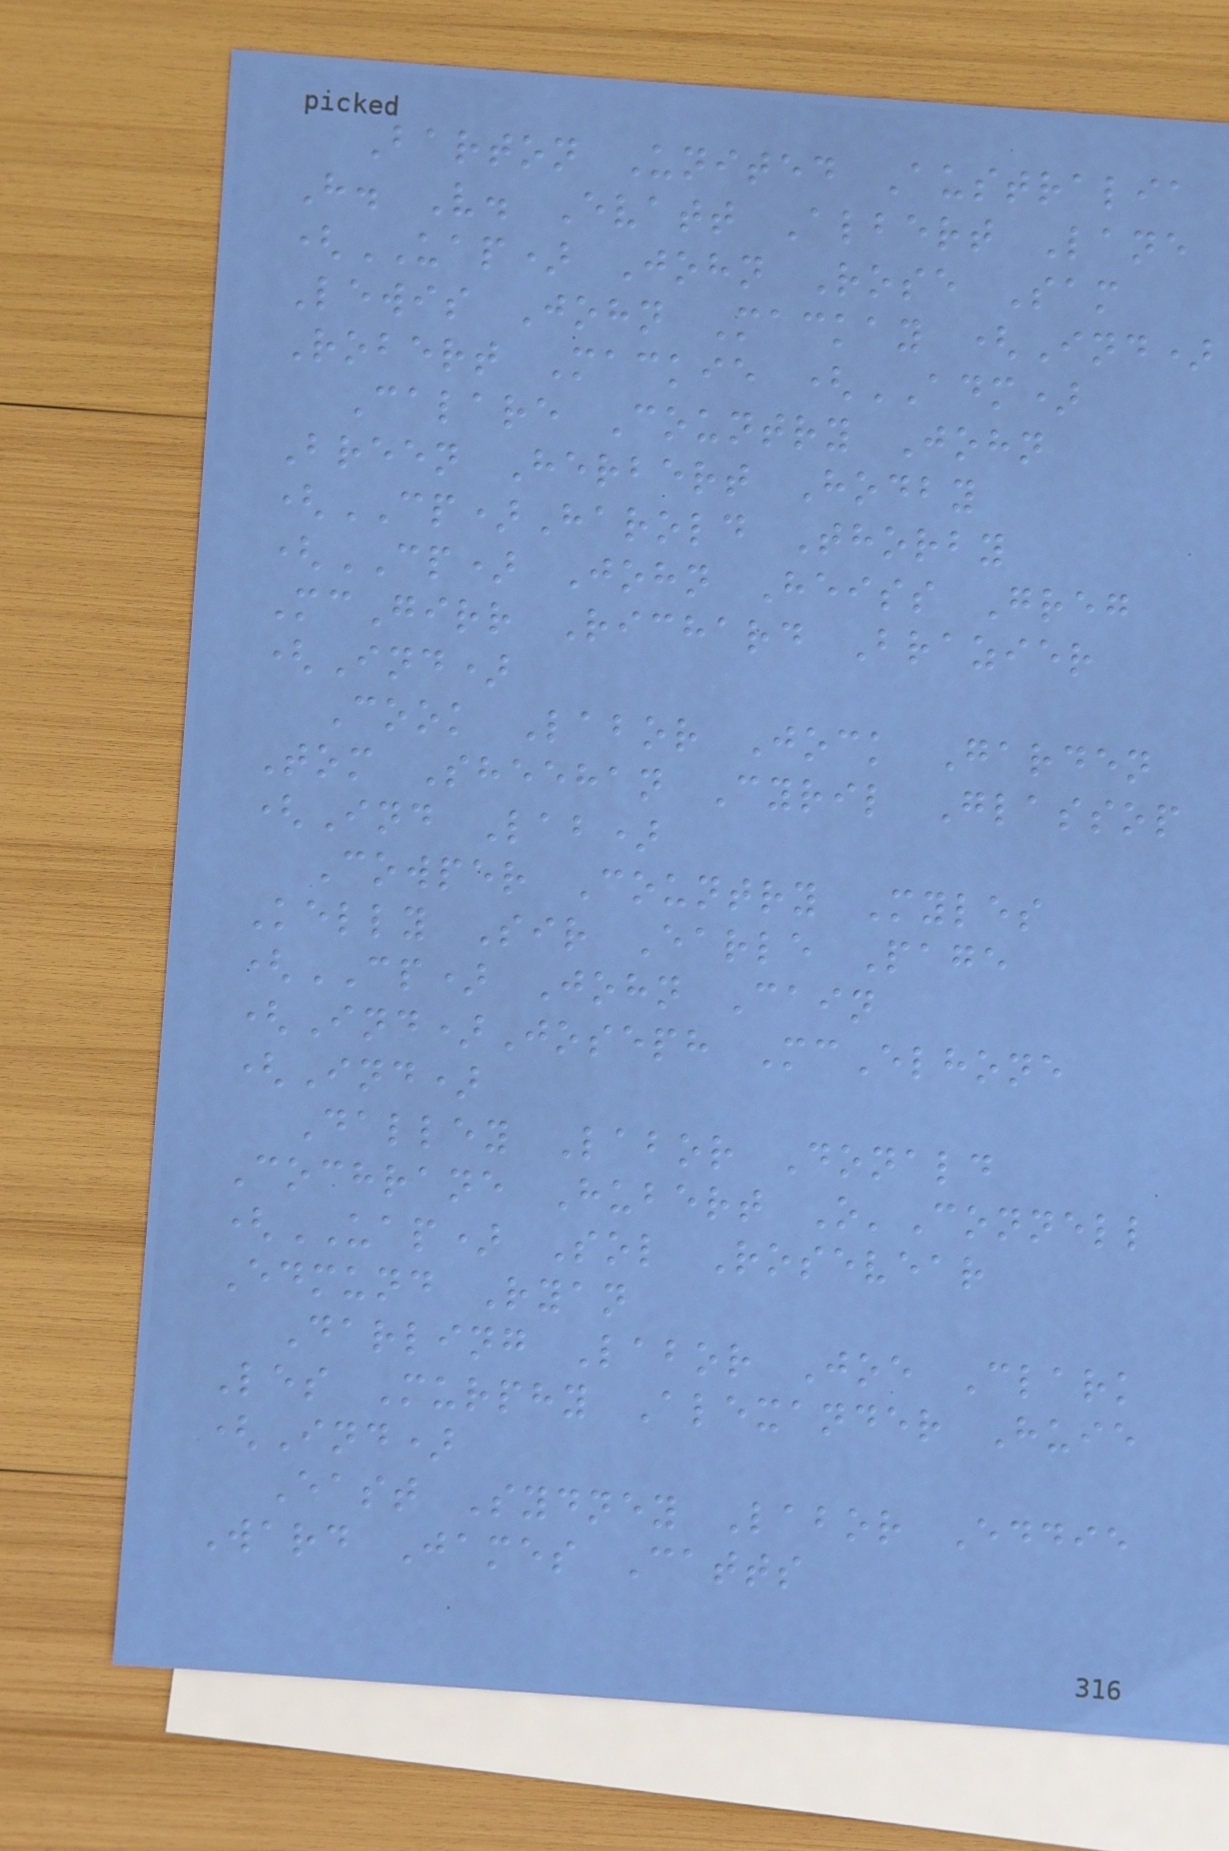Barton United Australia
H. V. Evatt Albert Lane
(UAP) John Rose Sam
Lewis John Mackay (Ind)
Robert Mackie (ADM)
Calare Country John
Breen Herbert Hodby
(CP)Harold Thorby
(CP) John Heiss Greg
McGirr Richard Brazier
(Ind)
Cook Labor Jock Garden
Tom Sheehan Cyril Glassop
(Ind Lab)
Cowper Country Myles
Kelly Sir Earle Page
(CP) John Cain
(Ind)Joseph McElhone
(Ind)
Dalley Labor Donald
Cochrane Hubert O'Connell
(UAP) Sol Rosevear
Edmund Ryan
Darling Labor Joe Clark
Les Murphy Alexander Huie
(Ind)
East Sydney Labor Eddie
Ward James Catts
